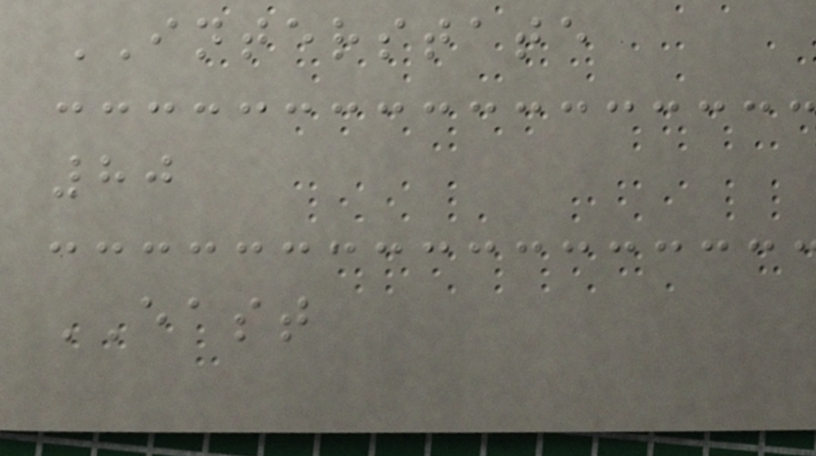INTERSTATE
80
EAST
